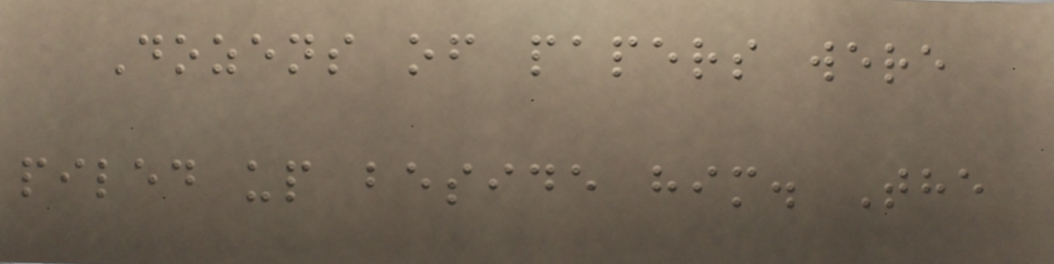Dozens of papers were
piled up beside him. The
